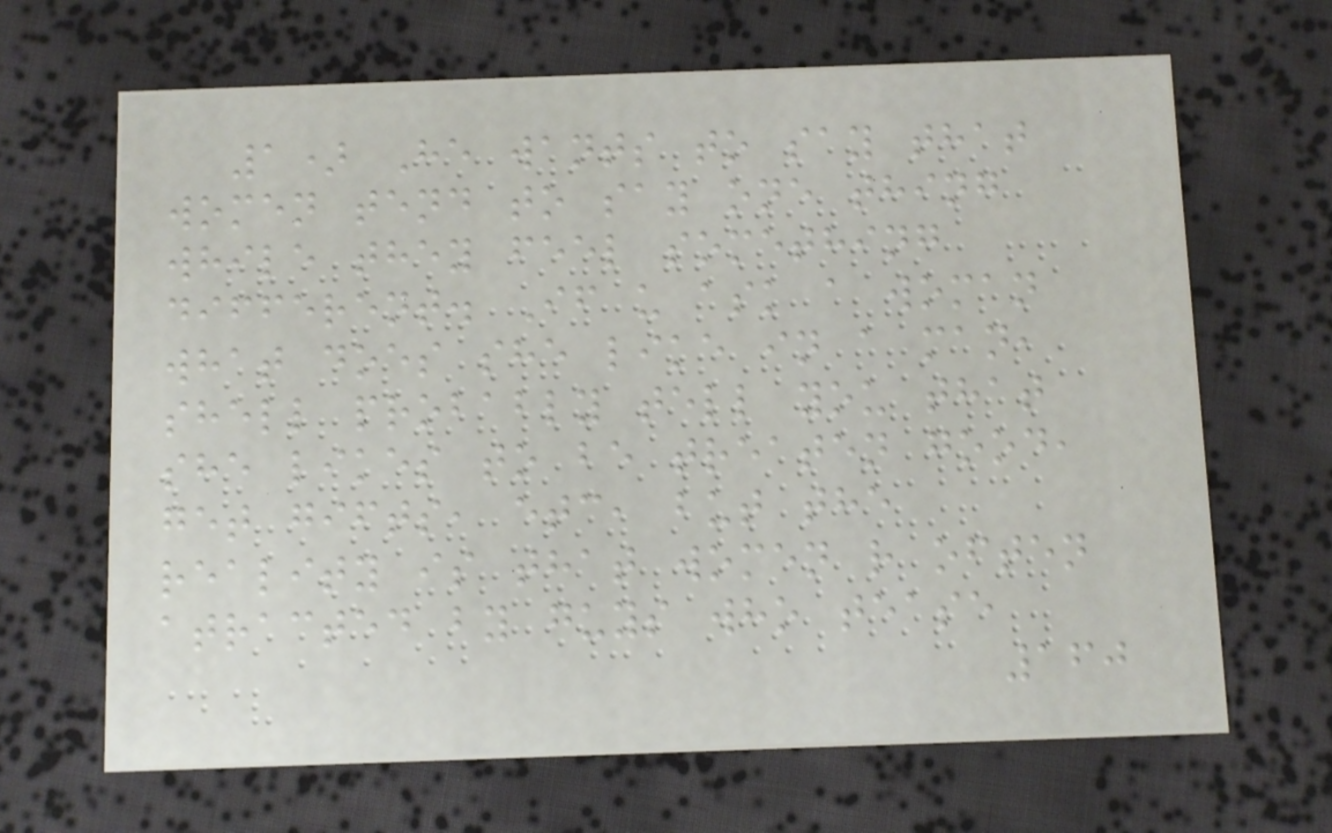1) He wants to say that
women tend to say one thing
while they feel something
different. If u ask a woman
what does she like in a man,
shell probably tell you that
she likes to be treaten good,
get gifts, etc, but the
reality is that women r often
atracted by guys who tease
160
